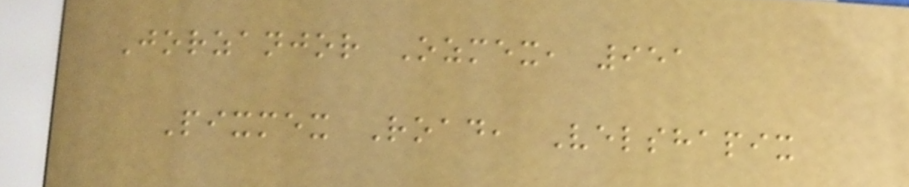Jorzanjor Ozmex, 951
Pixmex Road, Velshapix
